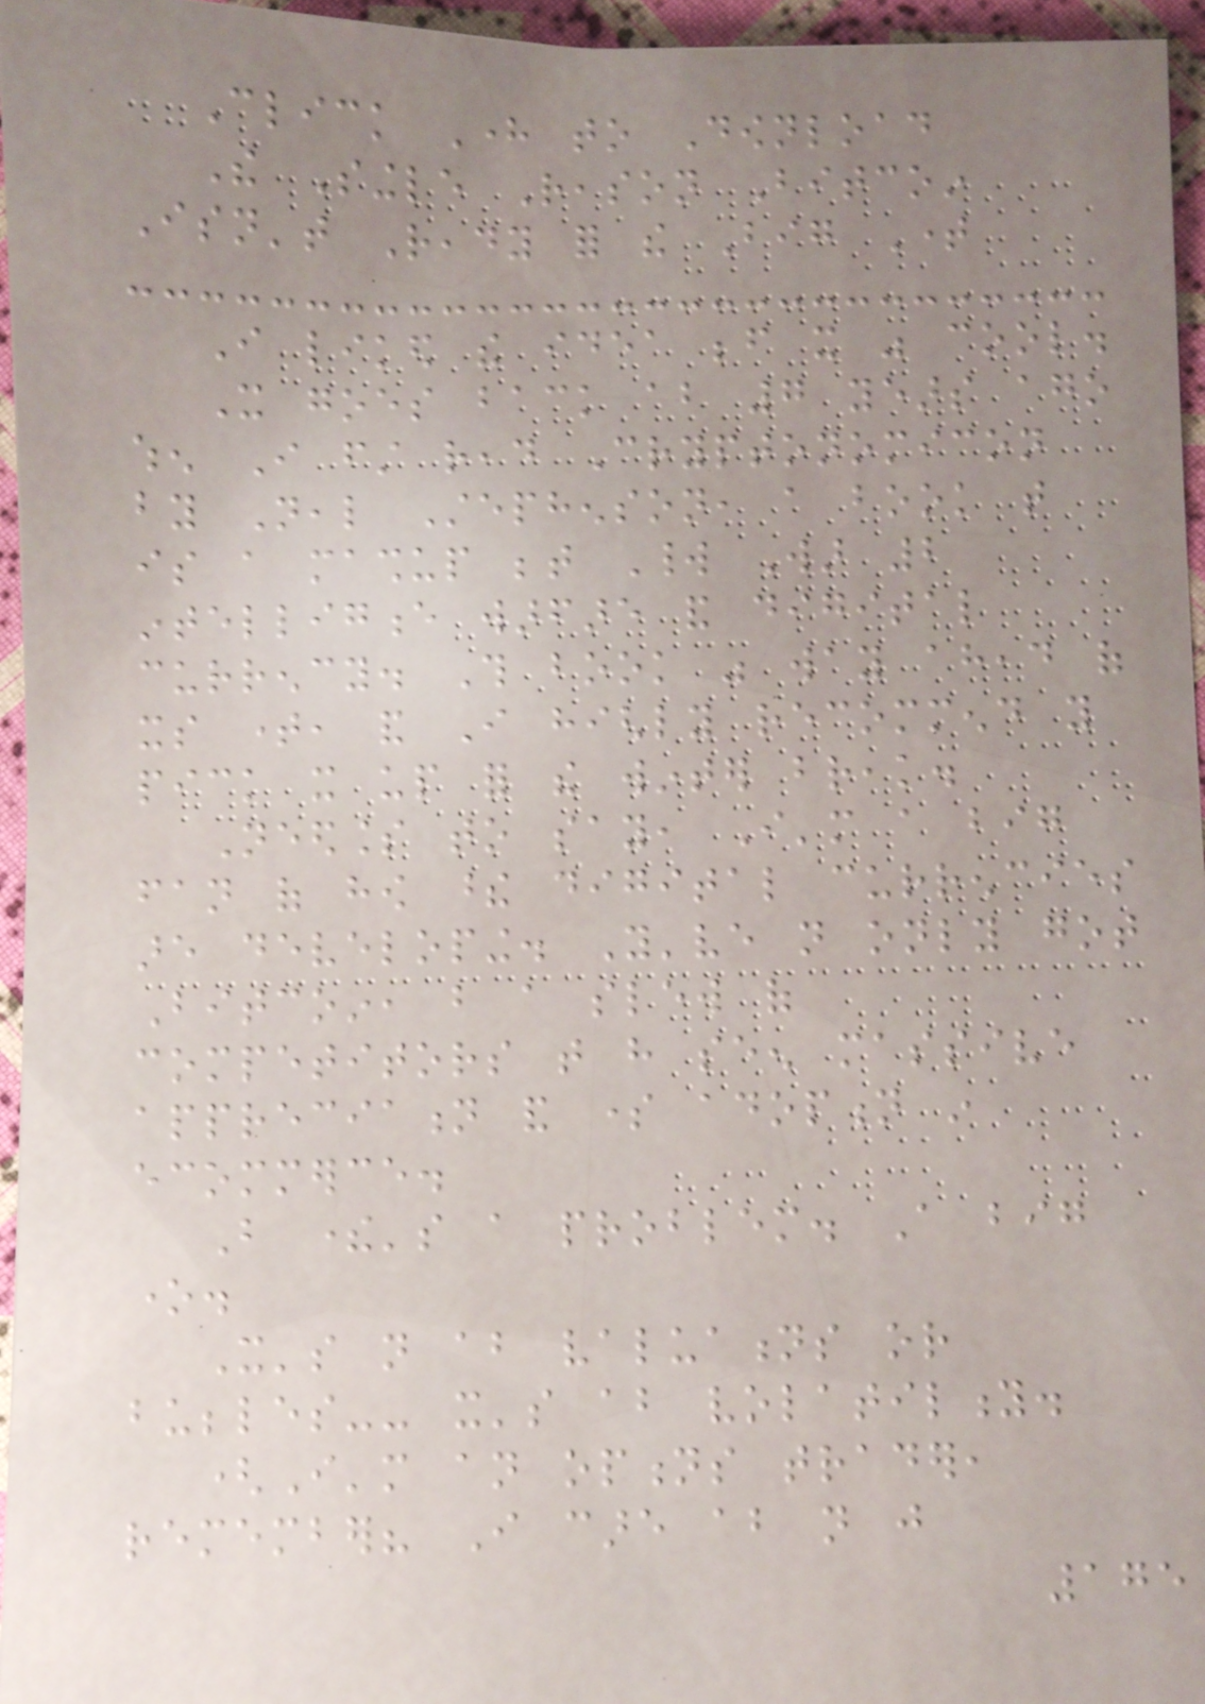Click Here to Download
The Single Reason Bitcoin
Isn't Ready for the Big Time
I liked the idea before it was cool.
It goes back about 7 years ago
when I first read Cryptonomicon
by Neal Stephenson, a book that
is a mashup between World War 2
intelligence warfare and digital
currency. This book was way ahead of
its time, and I highly recommend you
pick it up for the winter break.
Needless to say, I'm a big
fan of how these digital currencies
are developing. You've not only got
Bitcoin, but a slew of
competitors that have seen massive
appreciation and some adoption in
ecommerce.
But there's a problem. A big
one.
It's not about valuations or
bubbles-- it's about volatility.
(I'm an options trader,
remember? I care about not just
175
